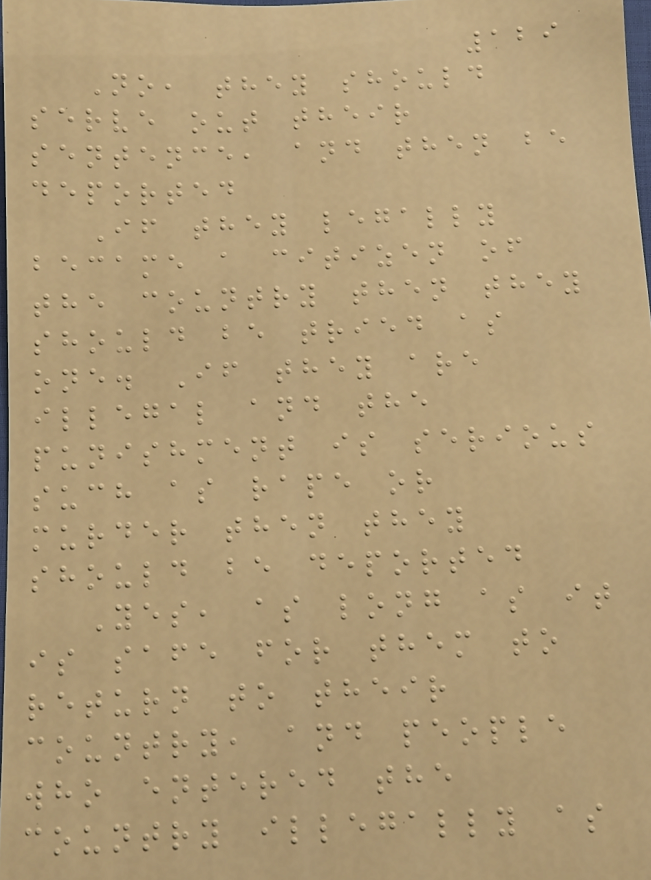129
No, they should
serve out their
sentence, and then be
deported
If they legally
became a citizen of
the country then they
should be tried as
one. If they are
illegal and the
punishment is serious
such as rape or
murder then they
should be deported
Yes, as long as it
is safe for them to
return to their
country, and people
who entered the
country illegally as
